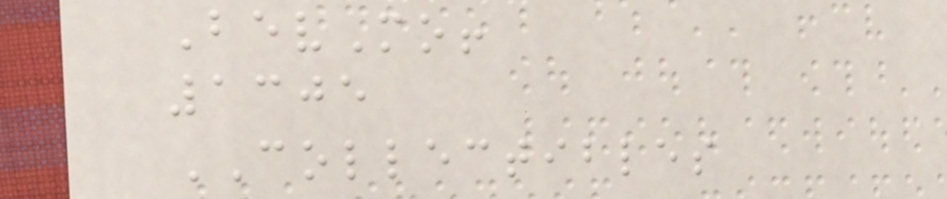BevMo!
1305
COLLECTIBLES
